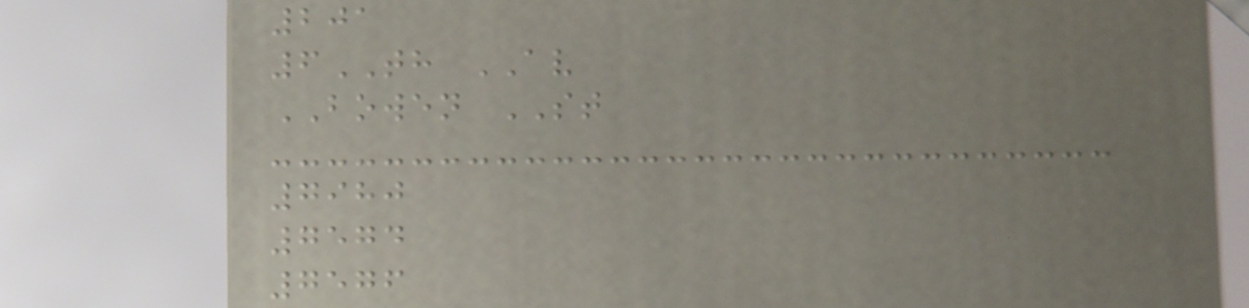201
6TH AV
BOWEN ST
7980
7574
7576
